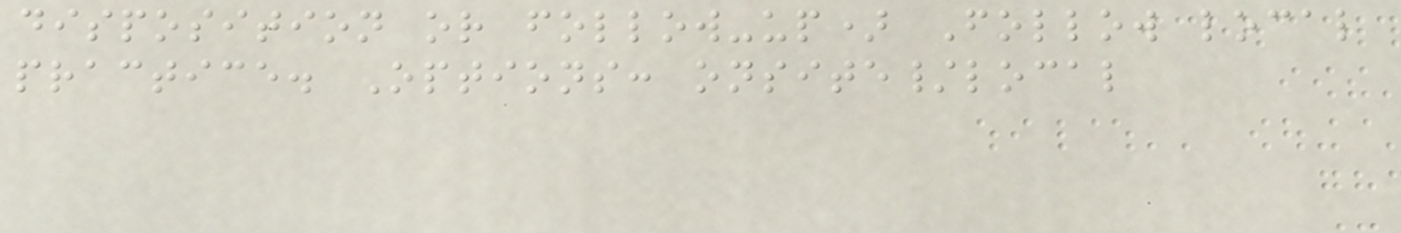disposition or follow-up) Follow local
practice. Options: onsite/local
